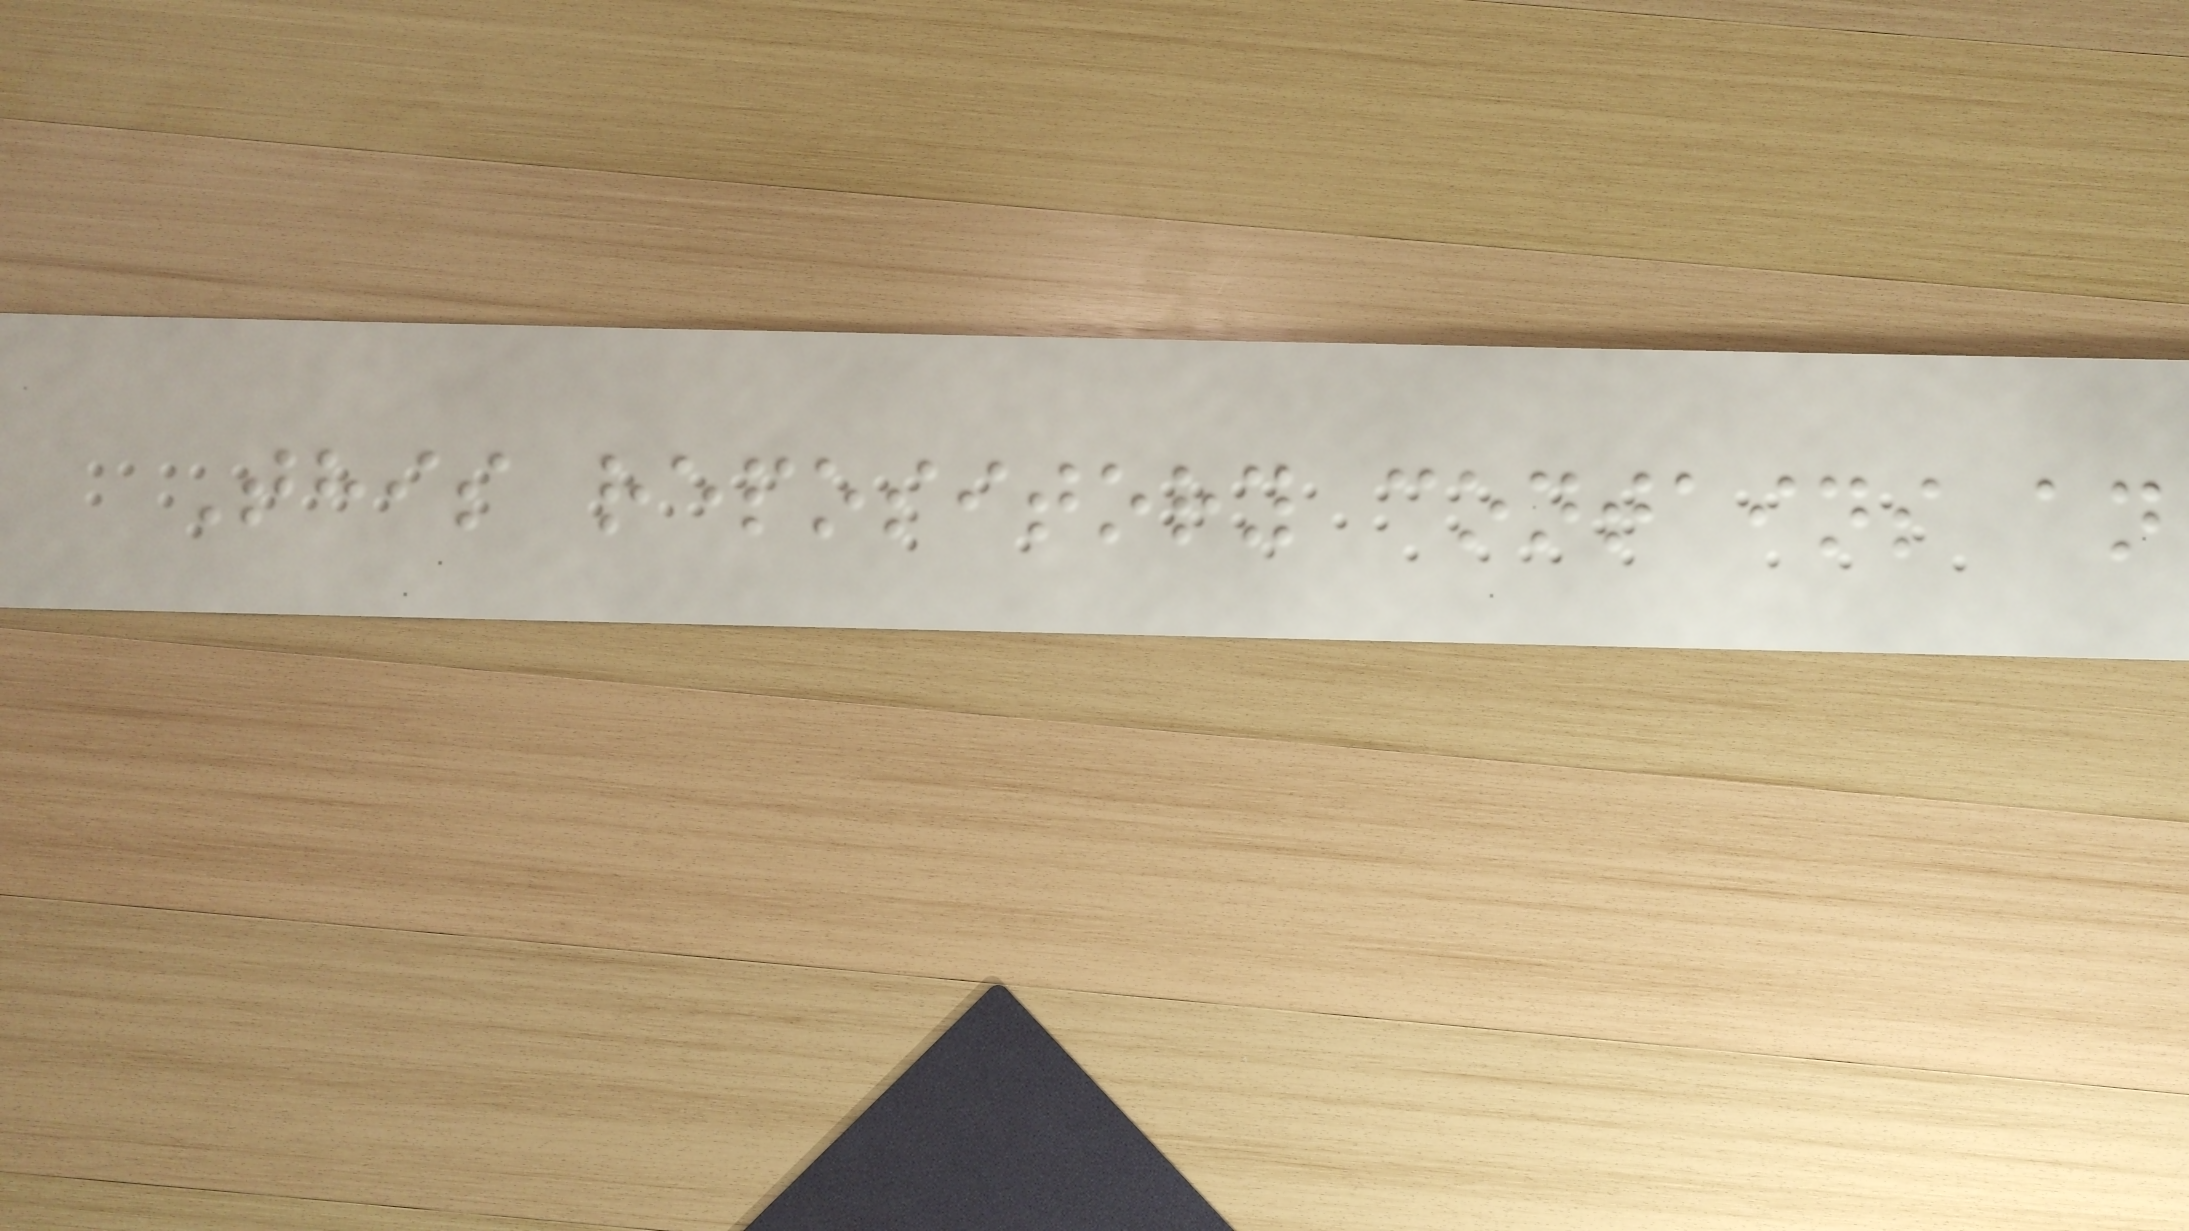This repository contains an
